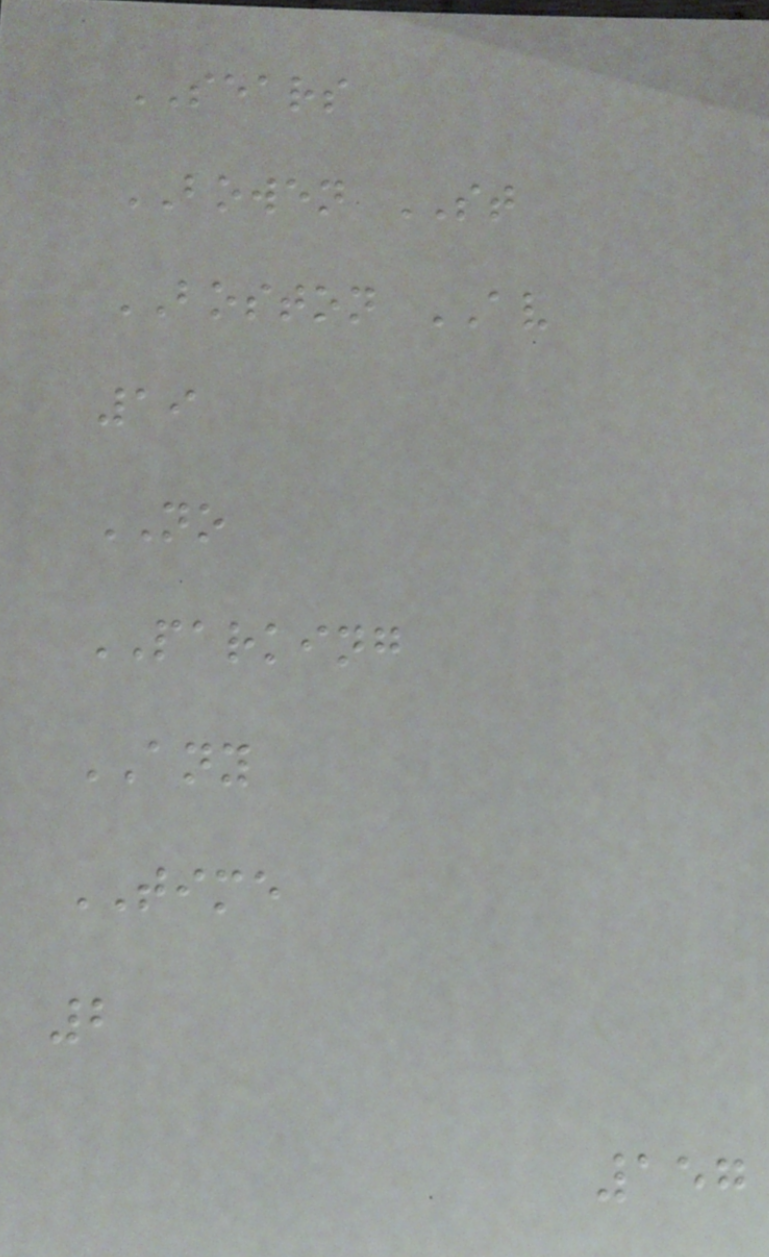SEARS
BOWEN ST
BOSTON AV
19
NO
PARKING
ANY
TIME
2
157
